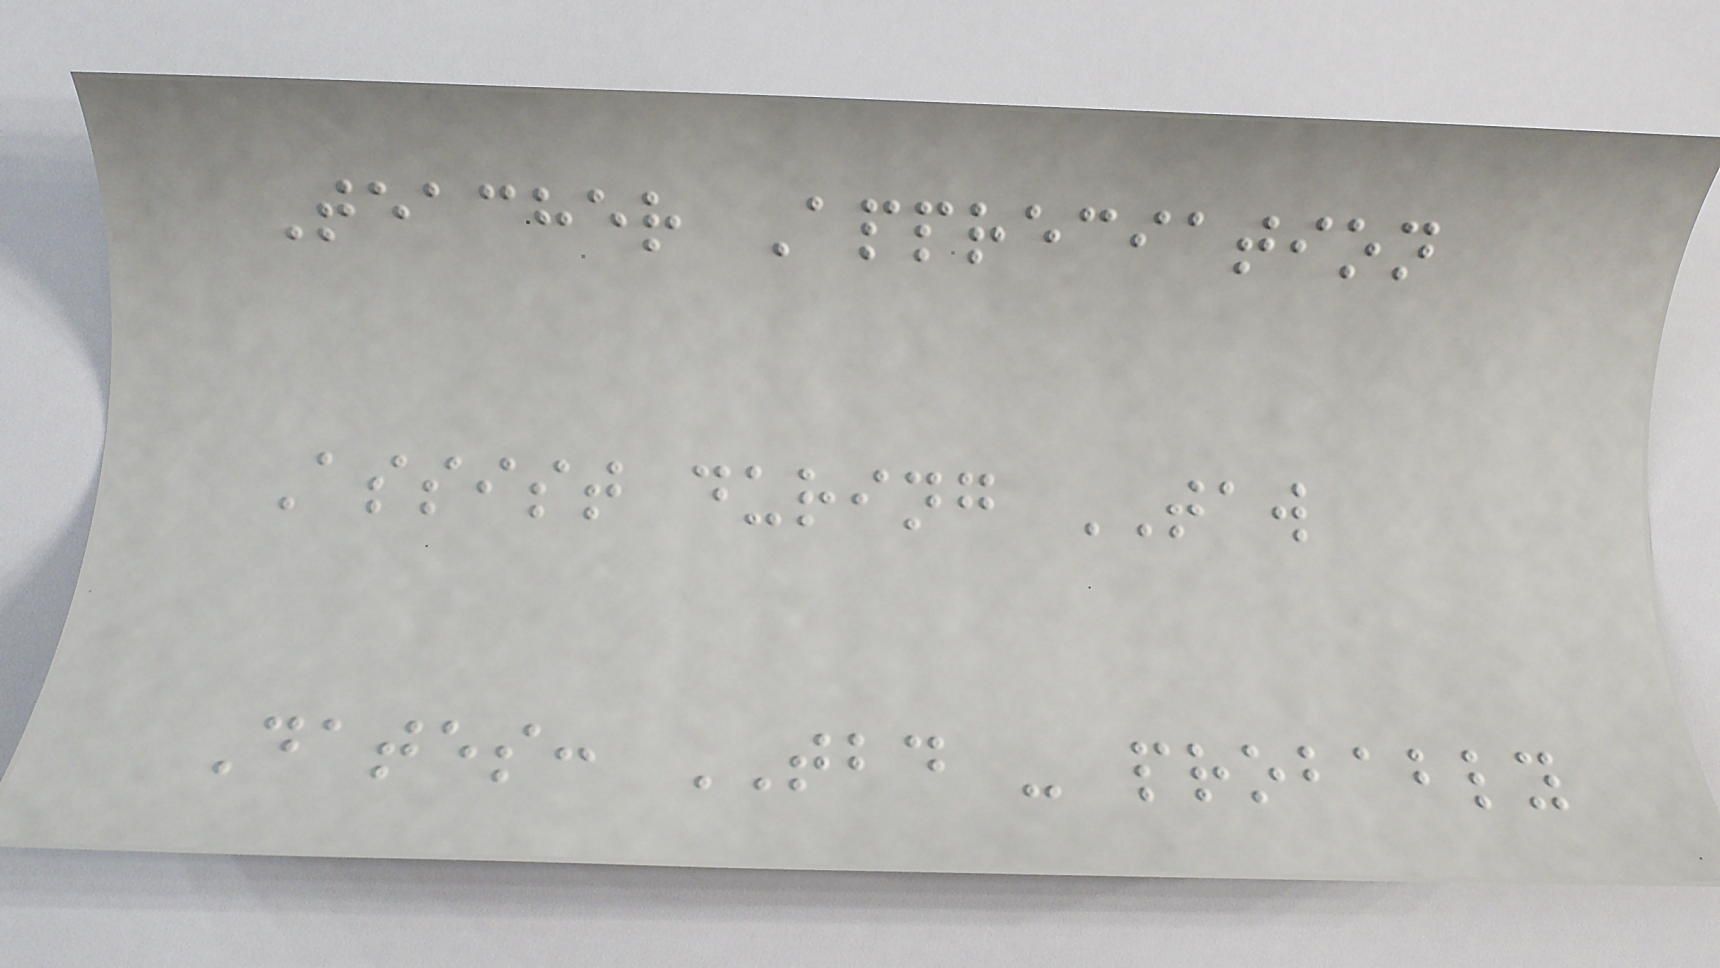Teacher Appreciation
Assist during TAW
Dates: TBD - probably
